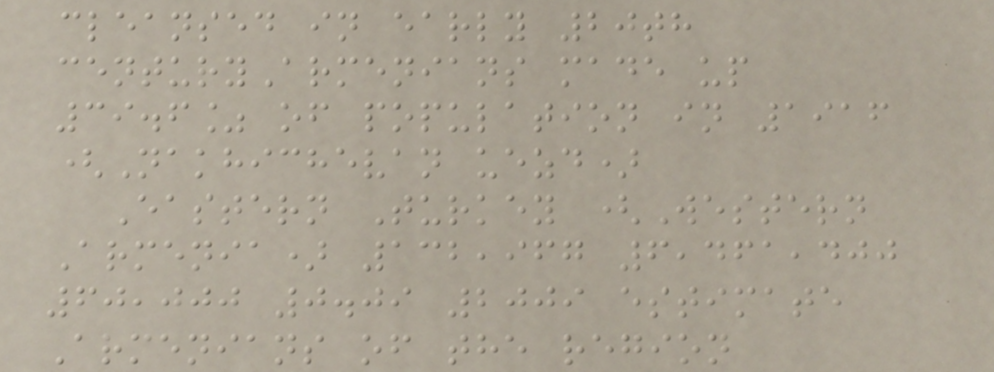cleansed in early 20th
centuryArmenians made up
39.6% of population in 1916
(Nakhichevan uezd)
Eastern Turkey (Western
Armenia) 132,967 6,461,400
60,000 0.09 2009 estimate
Armenians of the region
